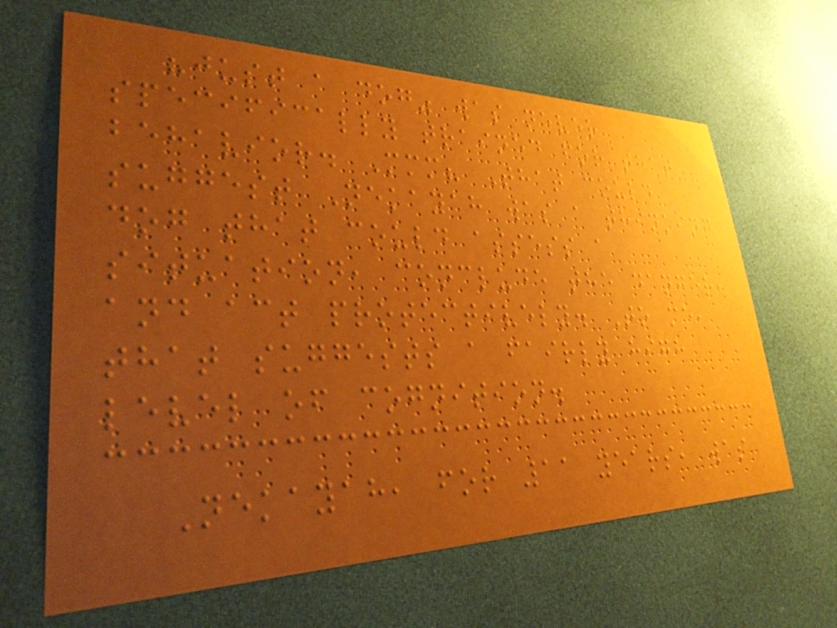"just a dog" was never
specifically trained for that
behavior. Mmm? That could
suggest Nekayah was a thinking
dog that could assess a
situation, conclude the danger,
and act protectively. To me,
that suggests a fairly high
level of cognition.
Nekayah, for 11 years, was
